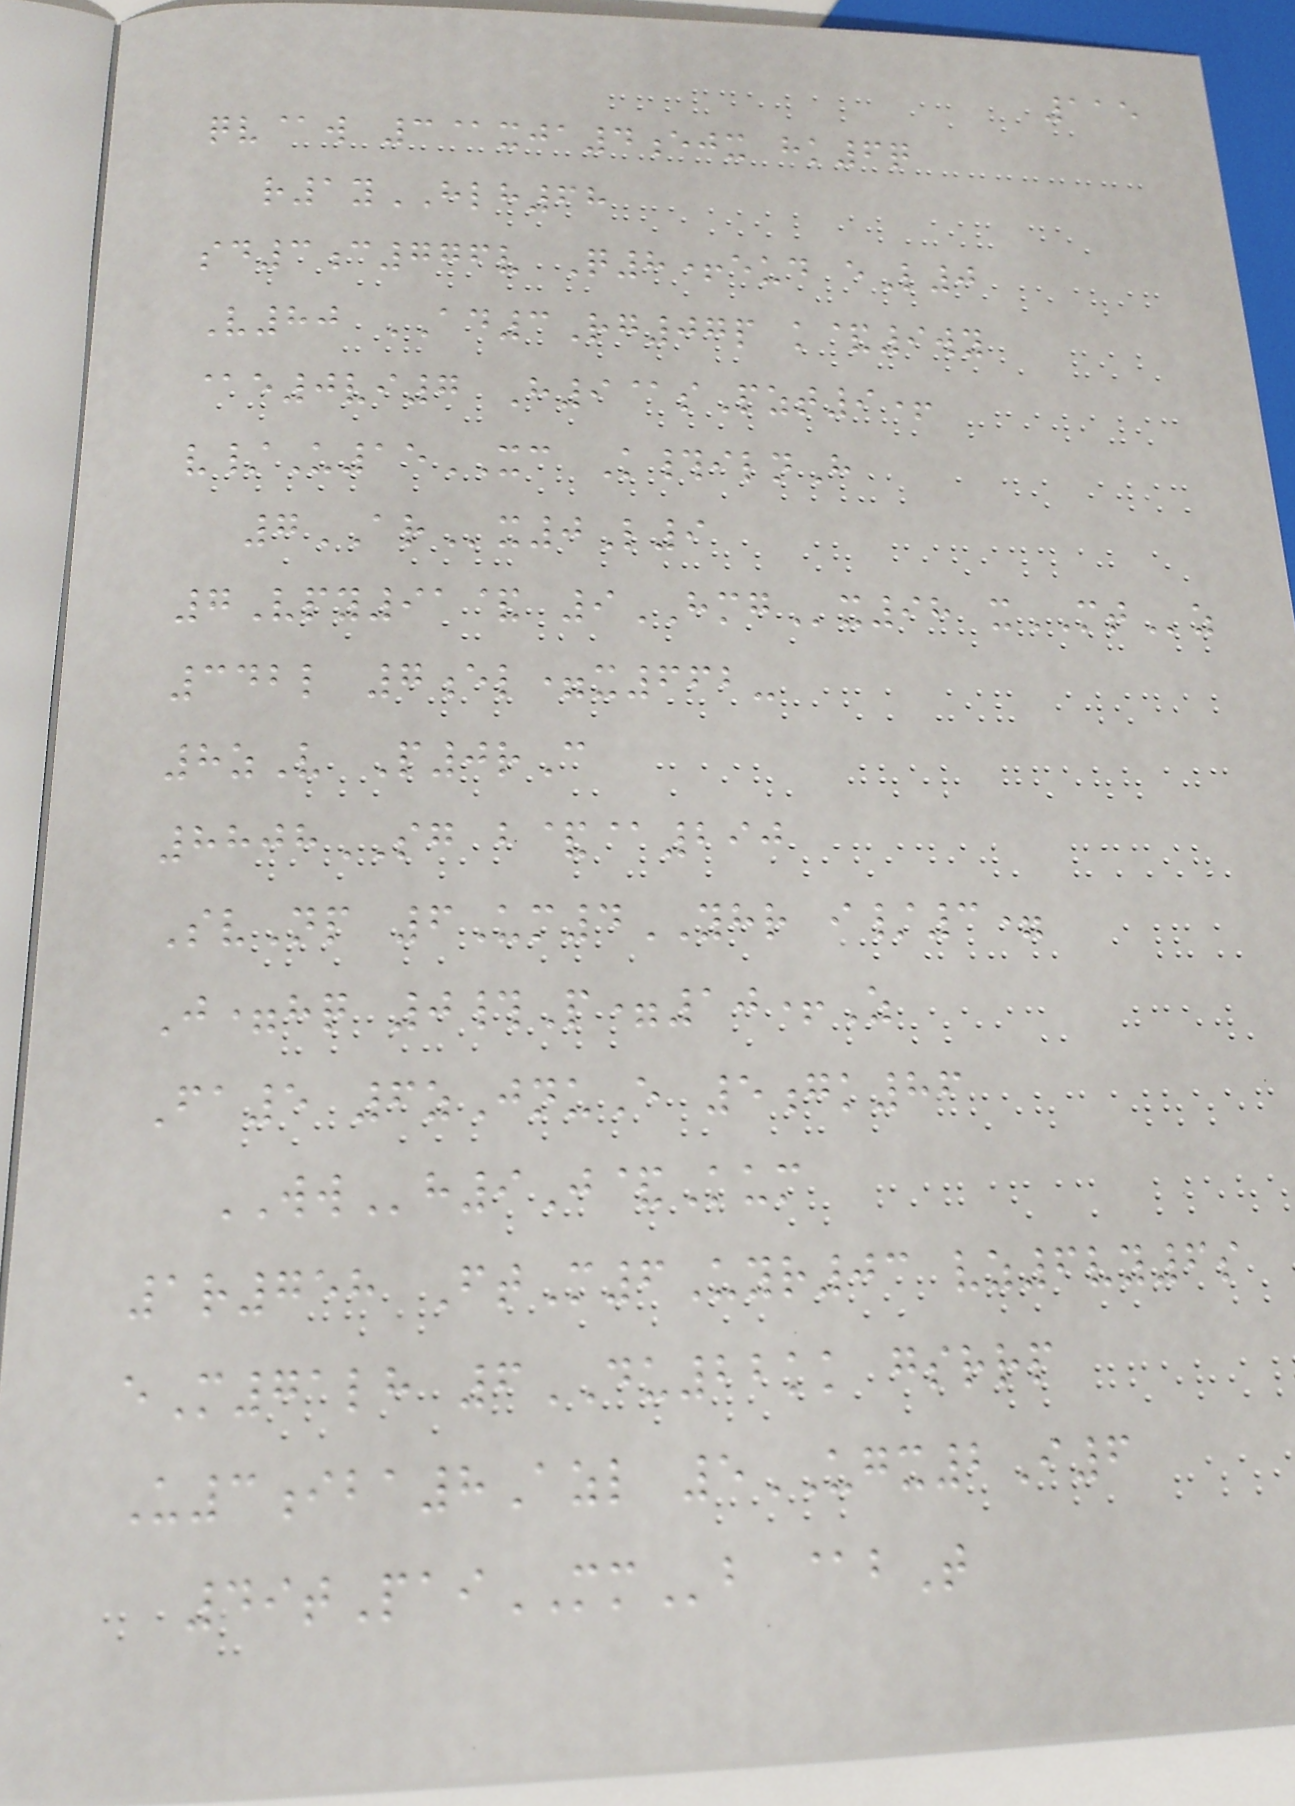115
qv@w 3@xja4ejx hk6q
r1yHLH68
sd3c776v Q8+eud eL0
V80 AD3Rg07p k&9wy
@e0vi7 H9@sPzt9+
v/U15XC K#ilnH
7ARx0L9
7Vpy91& 9HMGx98 xMTz
342l 7el=x662-
8zV P0rC
8808SG b&@290
SvNp 6Um4YHR i/3=
J=hq 0#P=10+Z
Fa5 6zJnuE 5gk86
WWh9J&Kum
1r758 FtM6Uyr03 vz6vy6s
eM71lh 6DU22kk gsrrp
U3iba8Azl 5UGX2I6
49tPaiMMb @bT
